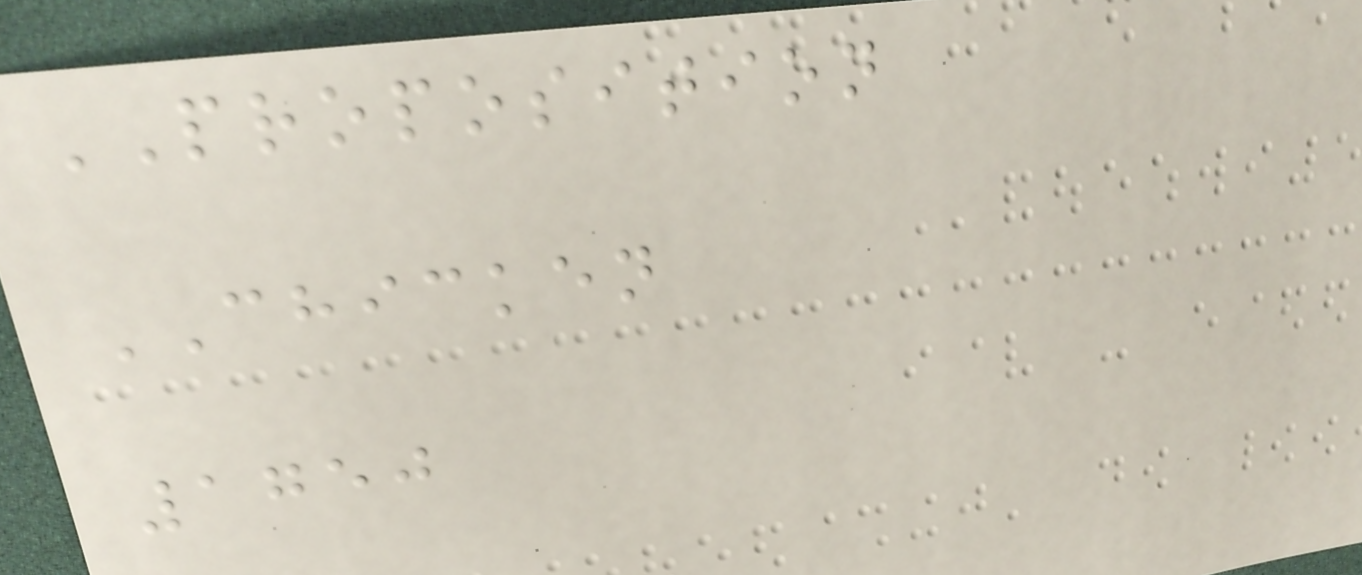PROPOSITION
CHICKEN
1750
